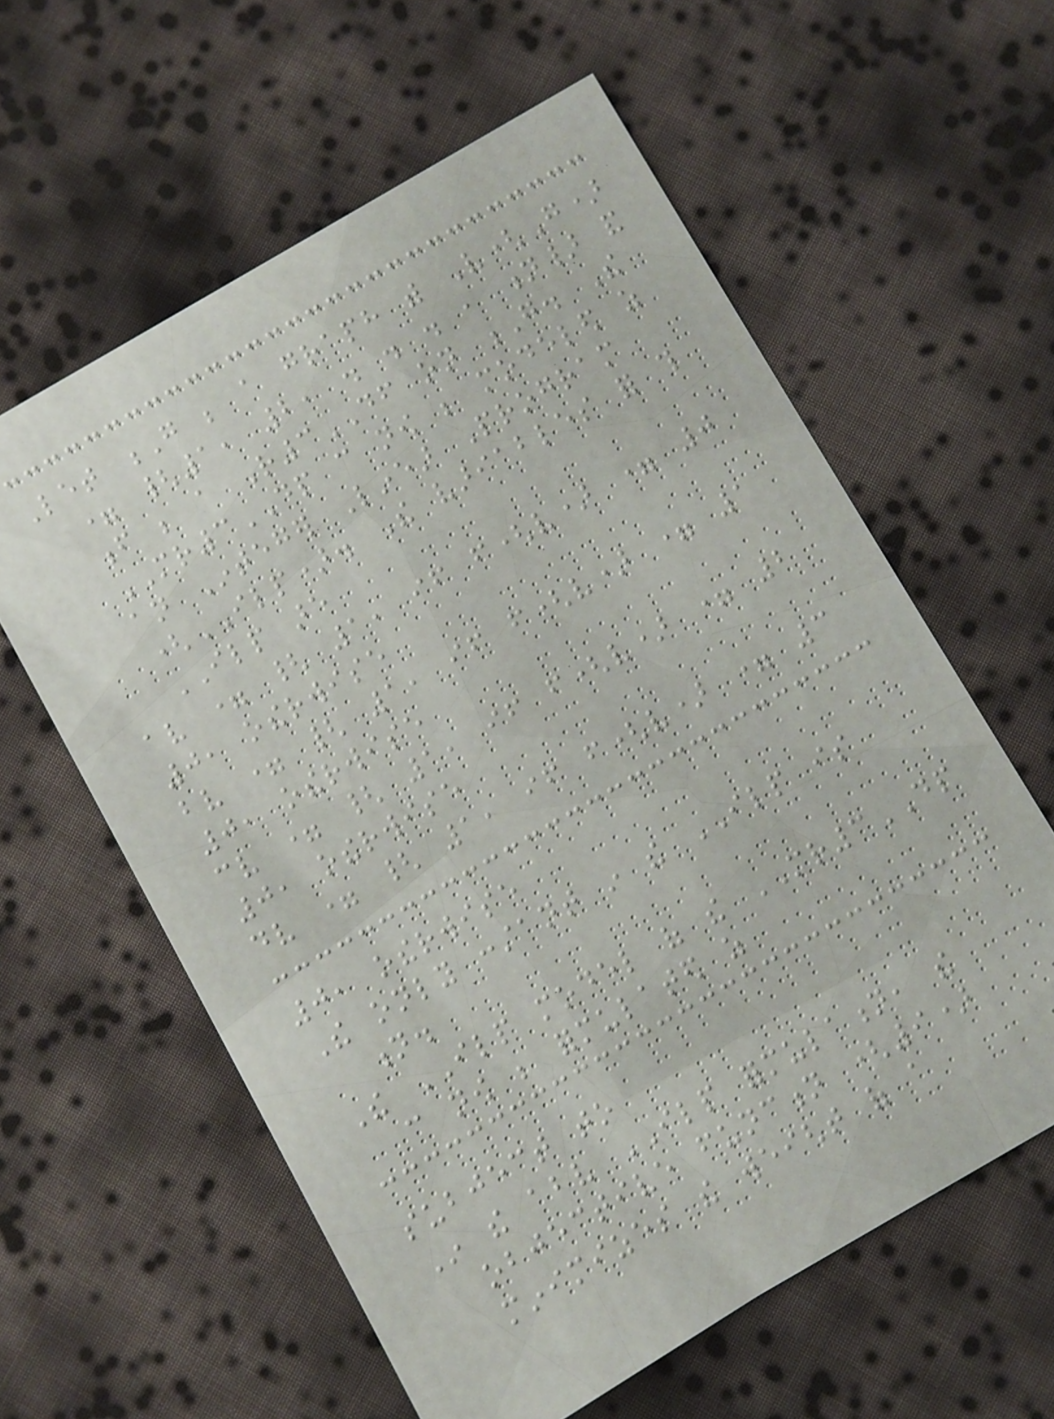Let G be a graph with V(G)
= {1, 2, . . . , n} and
f be a R3DF on G. The
MR3DP can now be modeled as
an Integer Linear Program
(ILP). The variables for this
ILP are
av = { 1, if f(v) = 0
0, otherwise
bv = { 1, if f(v) = 1
0, otherwise
cv = { 1, if f(v) = 2
0, otherwise
dv = { 1, if f(v) = 3
0, otherwise
The only constant in the ILP is
n.
The ILP model of the MR3DP
can now be formulated as
subject to
In the above ILP formulation, the
objective function (9)
minimizes the weight of a
